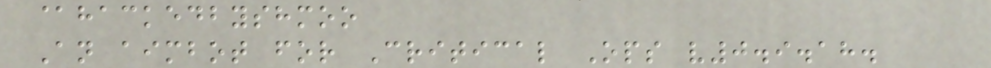@hackedbyshmoo
An aimbot for Critical Ops v0.9.18.
